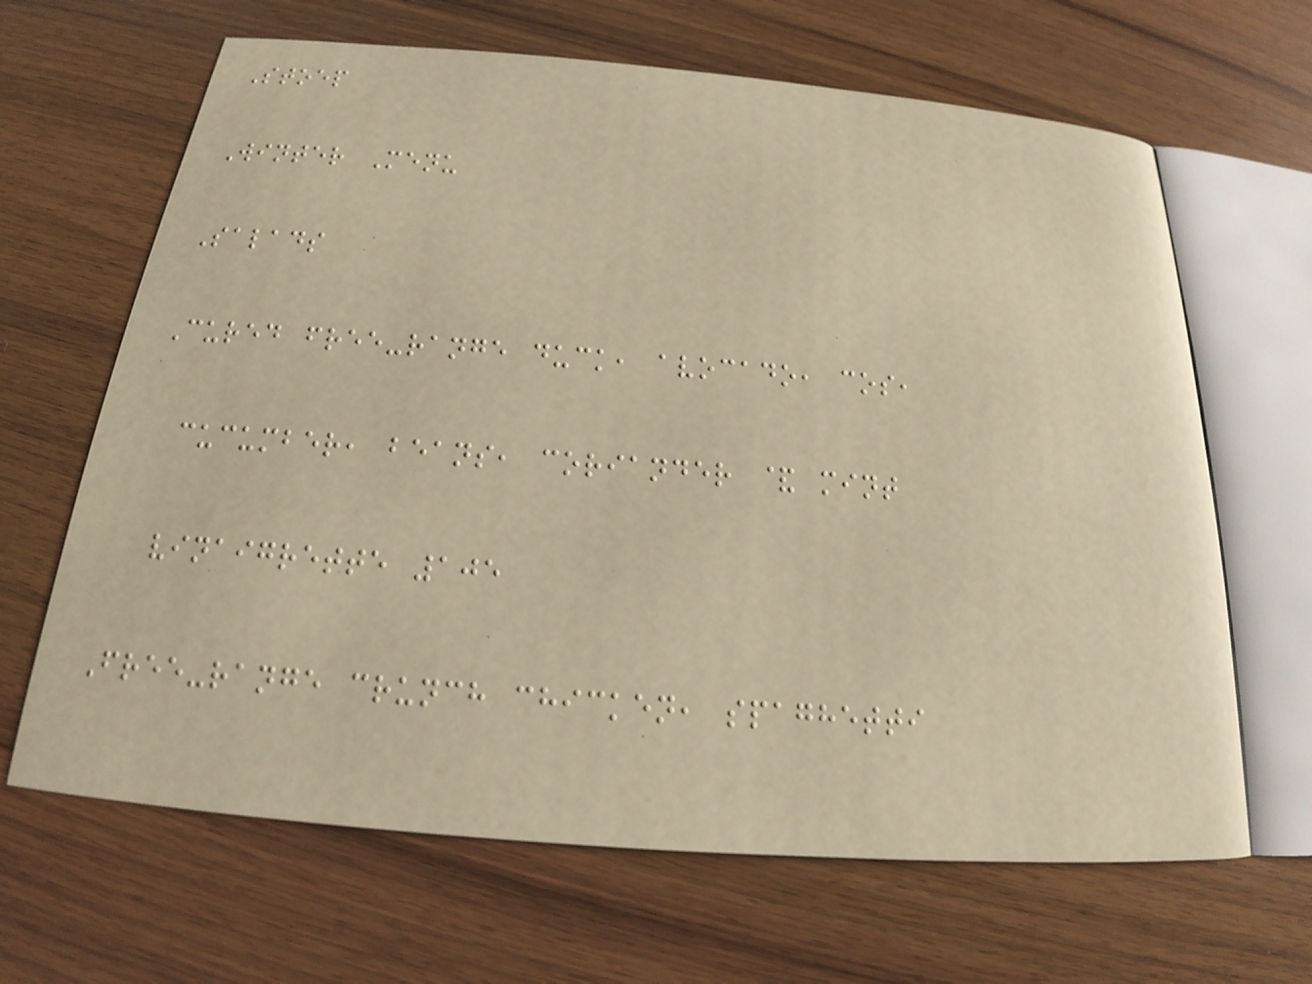Stoep
Winter Menu
Salads
Cured free-range duck, avocado, cos,
cucumber, beans, coriander & mint
vinaigrette 105
Free-range crunch chicken, spaghetti
